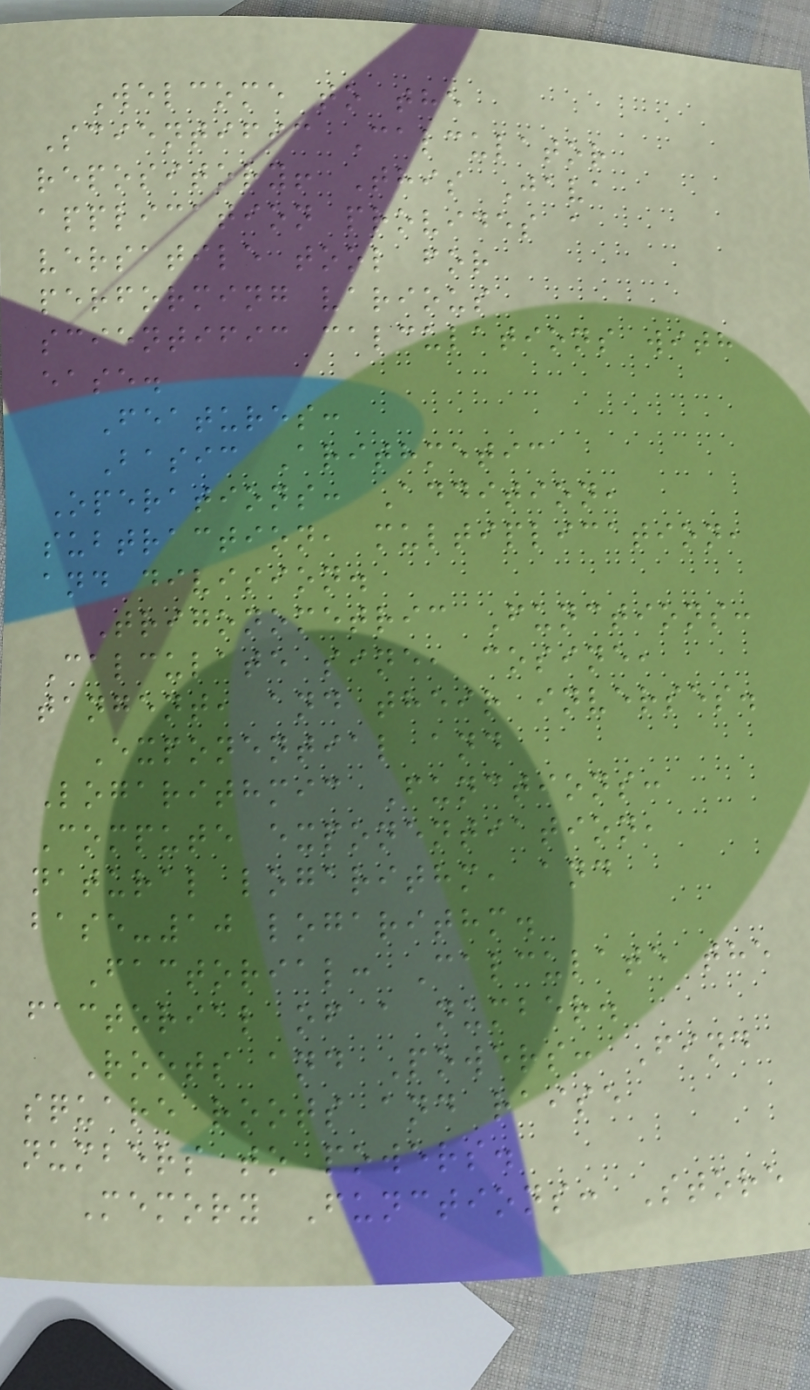Welcome to the
Scientific Calculator
repository! This Java
application provides a
versatile tool for
performing various
scientific calculations with
ease.
Features:
Basic Arithmetic
Operations: Addition,
subtraction, multiplication,
and division.
Trigonometric Functions:
Calculate sine, cosine,
tangent, and their inverses.
Exponential and
Logarithmic Functions:
Compute exponentiation,
natural logarithm, and
base-10 logarithm.
Factorial: Calculate the
factorial of a number.
Roots and Powers: Find
square roots and raise
numbers to powers.
Memory Functions: Store
